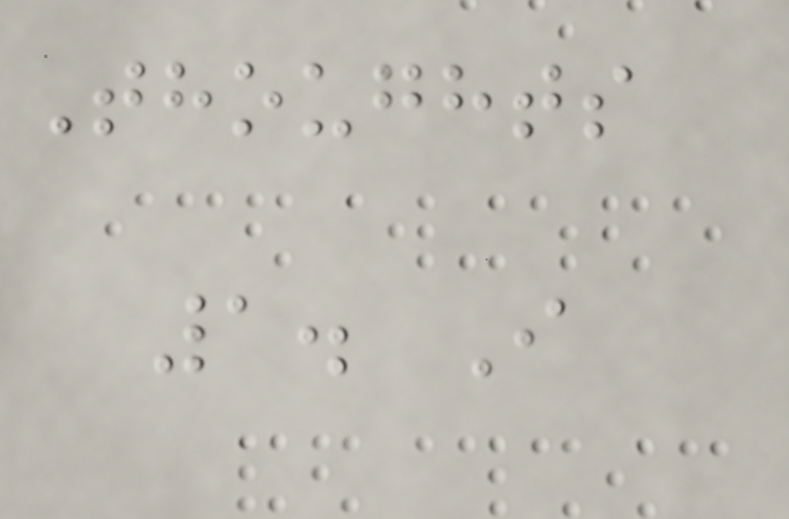Thoughts
1. I
